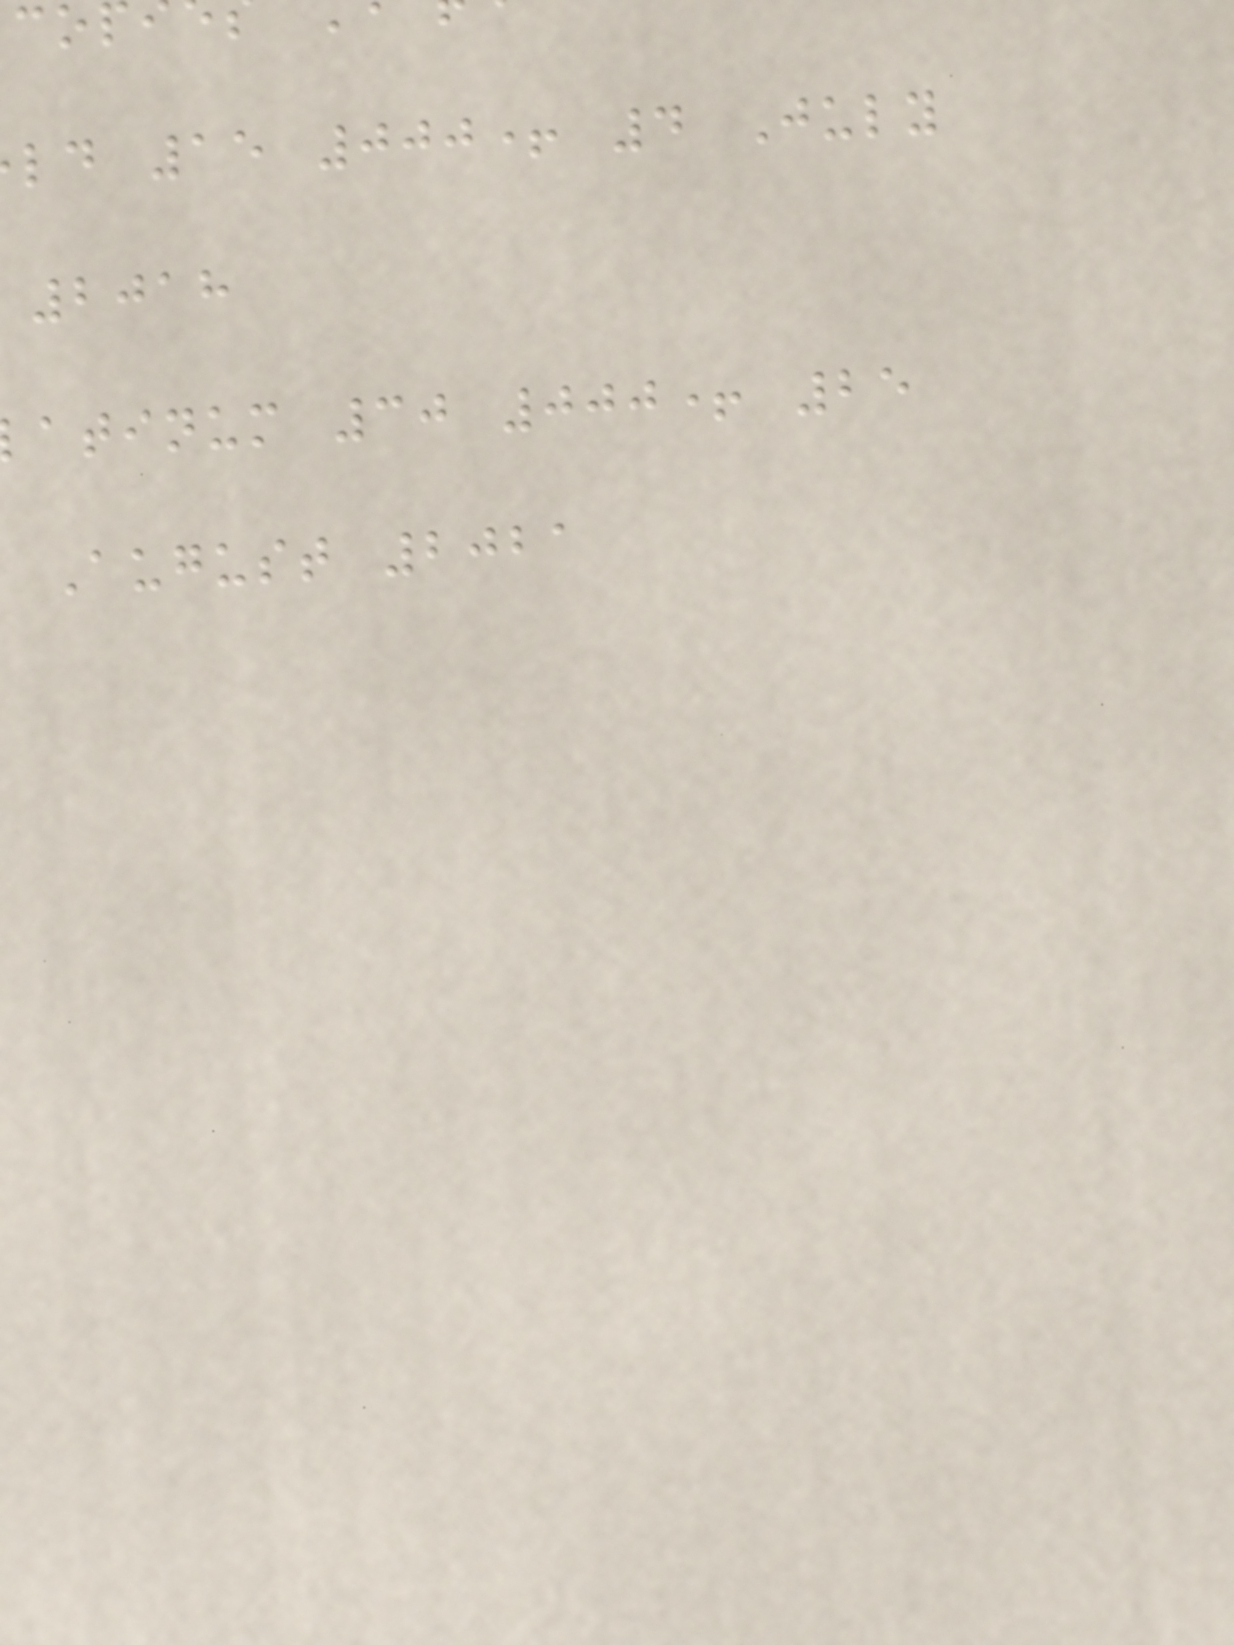ld 15 000+ 4 July
2018
atinum 30 000+ 25
August 2021
